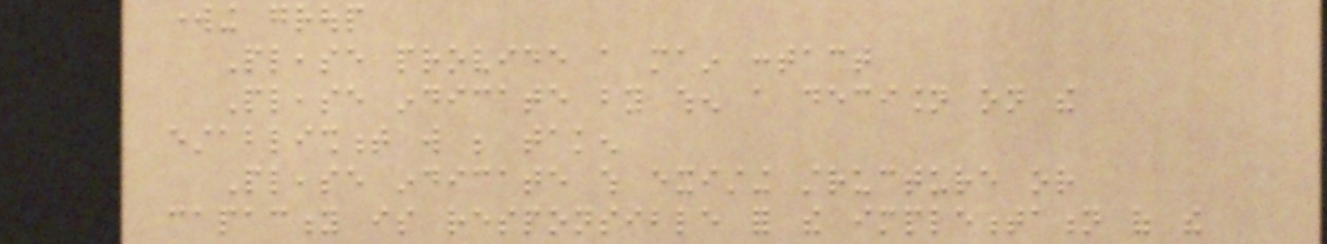working group
Please provide a main contact
Please indicate by when a decision on the
establishment will be taken
Please indicate which existing structure or
capacity is responsible for the implementation of the
